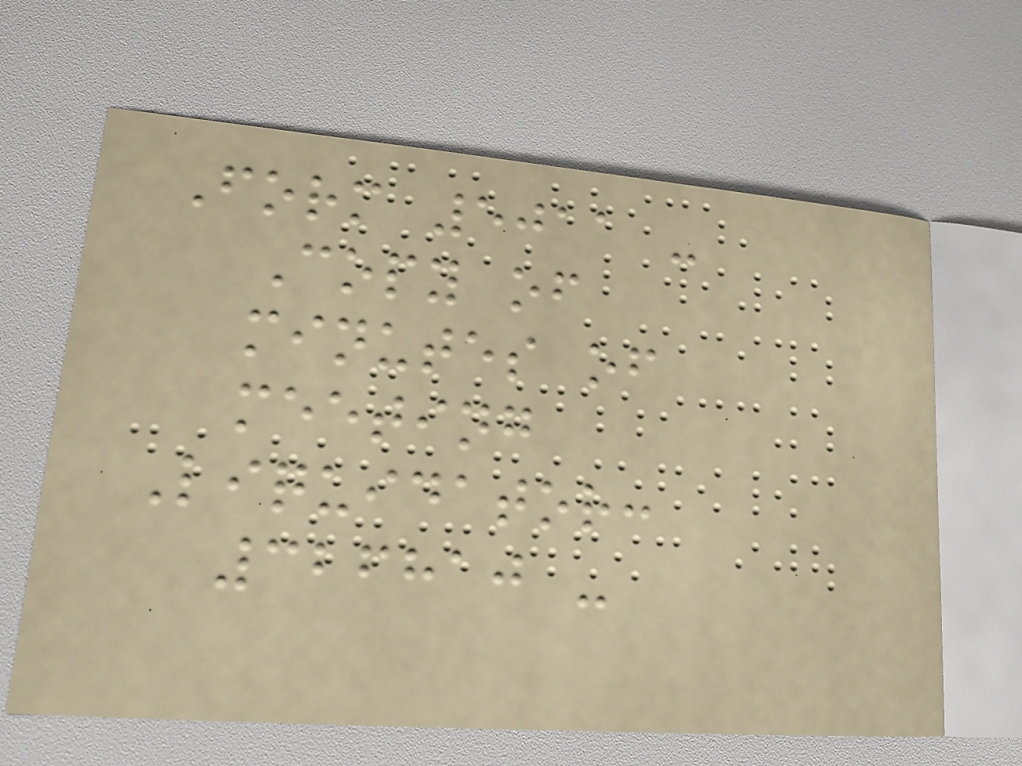Form 5011 -
Copy of
minutes of
meeting
Liquidator:
326810 -
